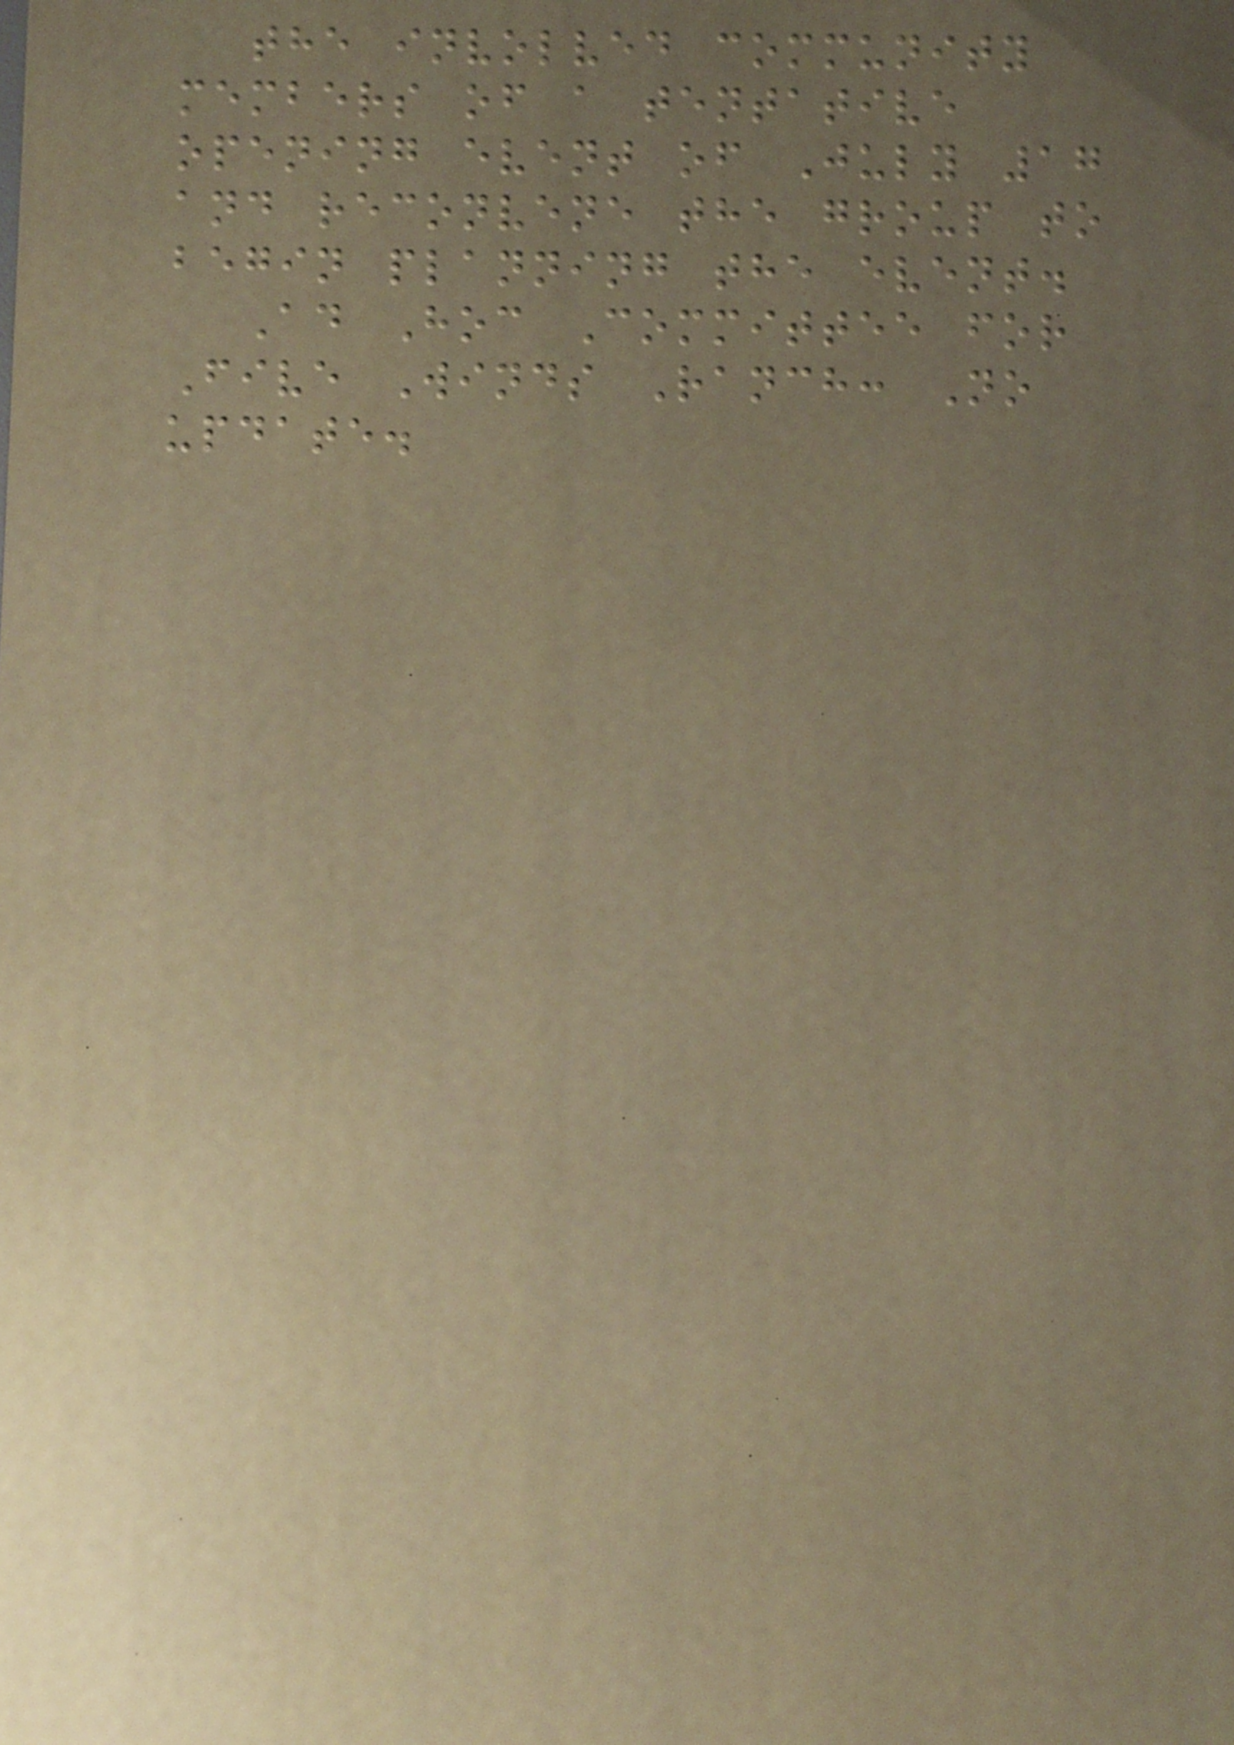the involved community
members of a tentative
opening event of July 17
and reconvene the group to
begin planning the event.
Ad Hoc Committee for
Five Winds Ranch: No
update.
